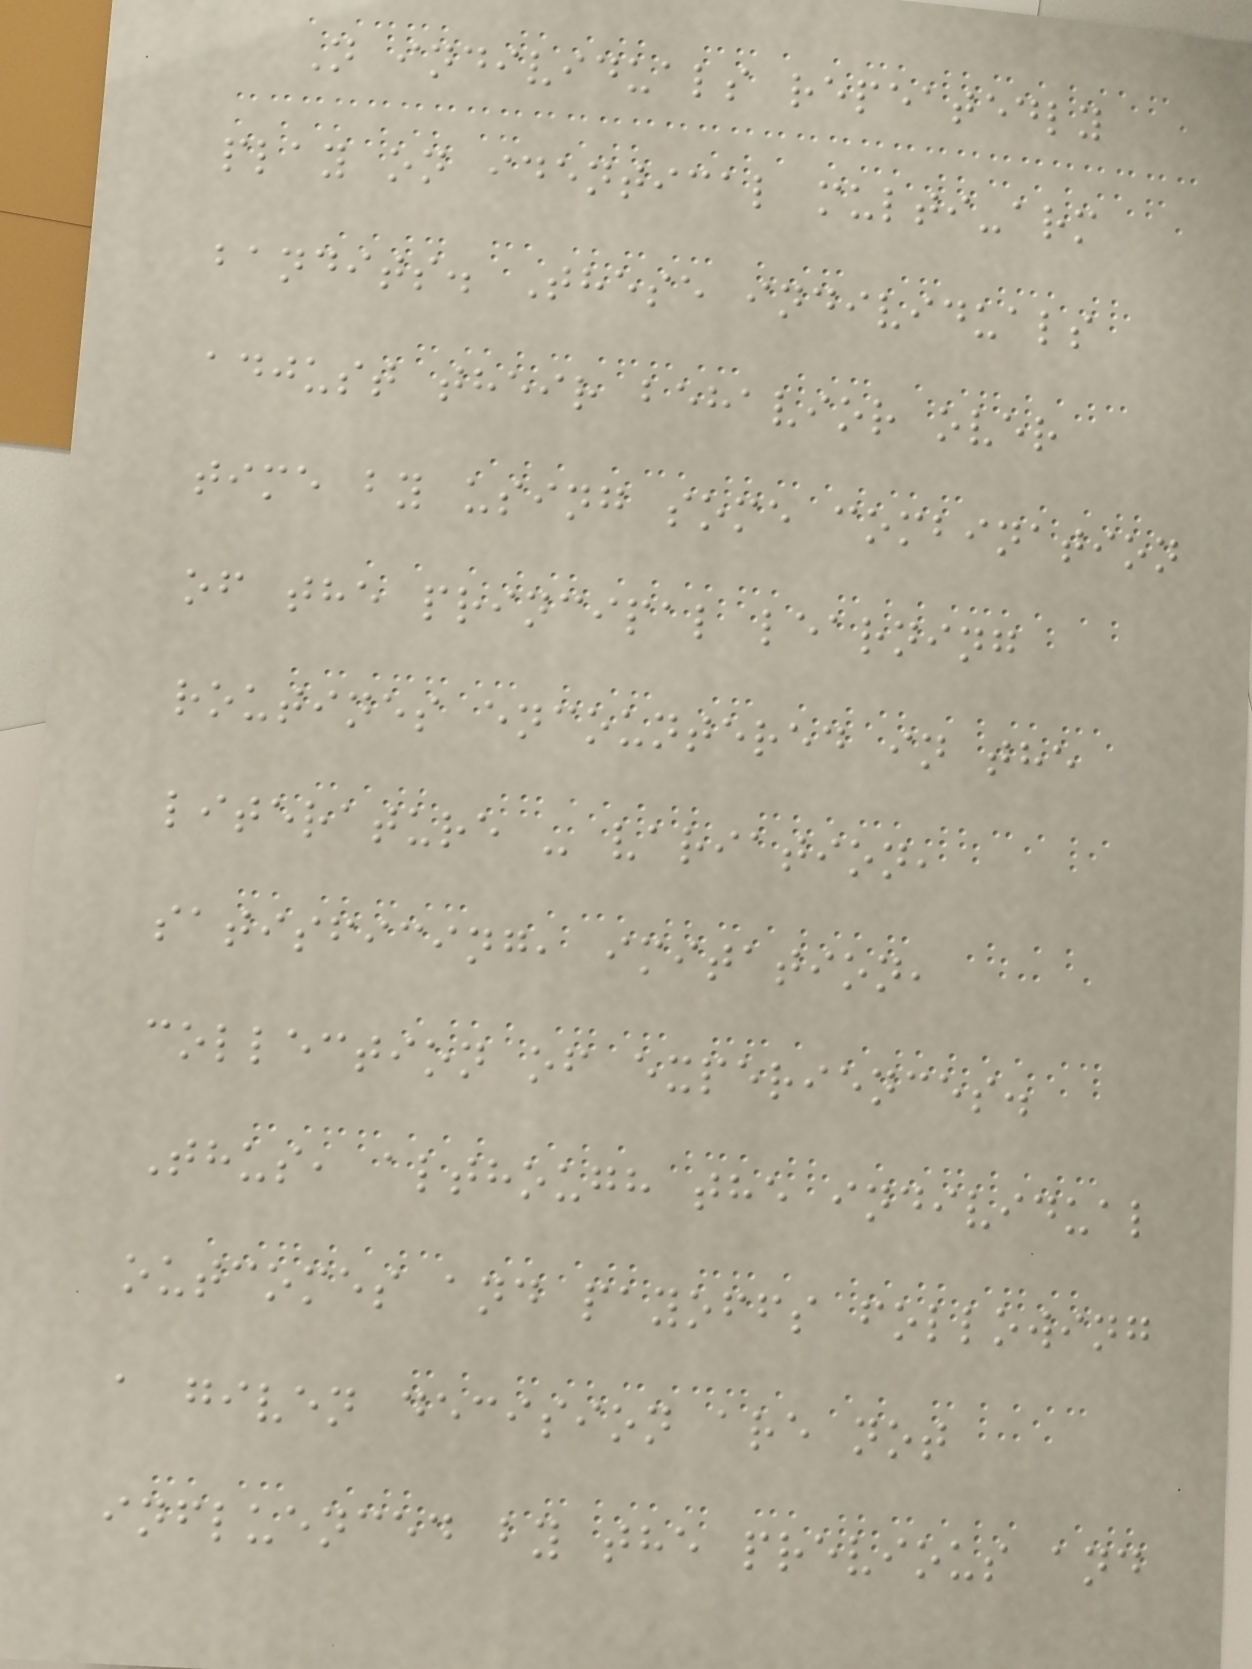N individuals repeatedly
play on identical multi-arm
bandits. These individuals
adjust their behavior over
time by using some combination
of the principal learning
routines encountered in the
literature - variation,
satisficing, imitation,
collection of experiences.
Thus, although the individual
outcomes and payoffs following
a given decision are not
influenced by the previous and
